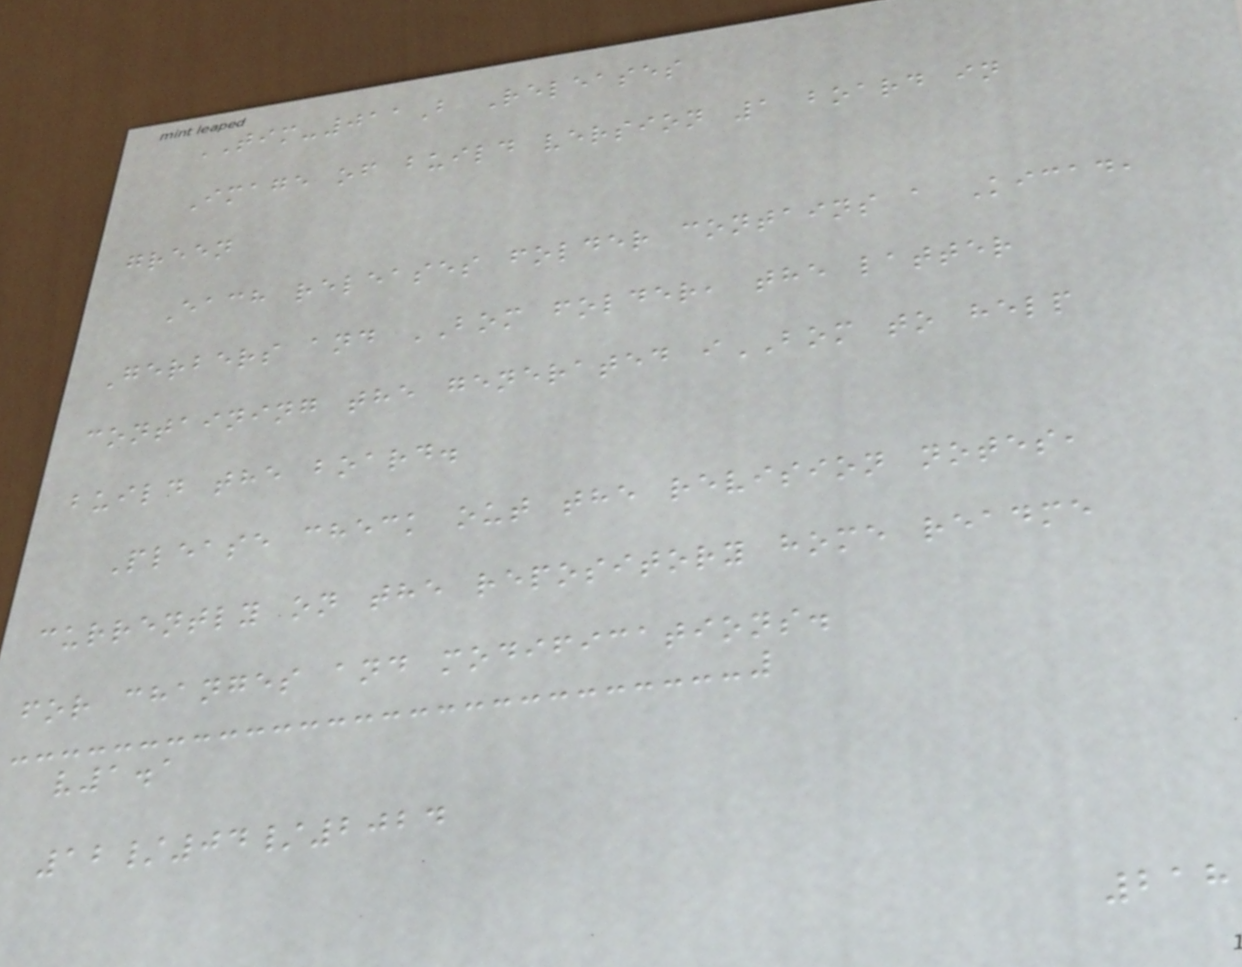TIM-011B Releases
Image of build version 1 board in
green
Each releases folder contains a Kicad,
Gerbers and BOM folder, the latter
containing the generated iBOM to help
build the board.
Please check out the revision notes,
currently on the repository home readme
for changes and modifications.
v1.1
12/04/2024
218
